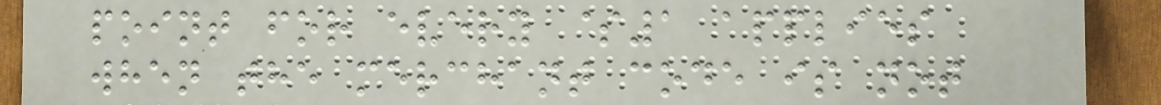point for every $1 applies
when the merchant code is not
